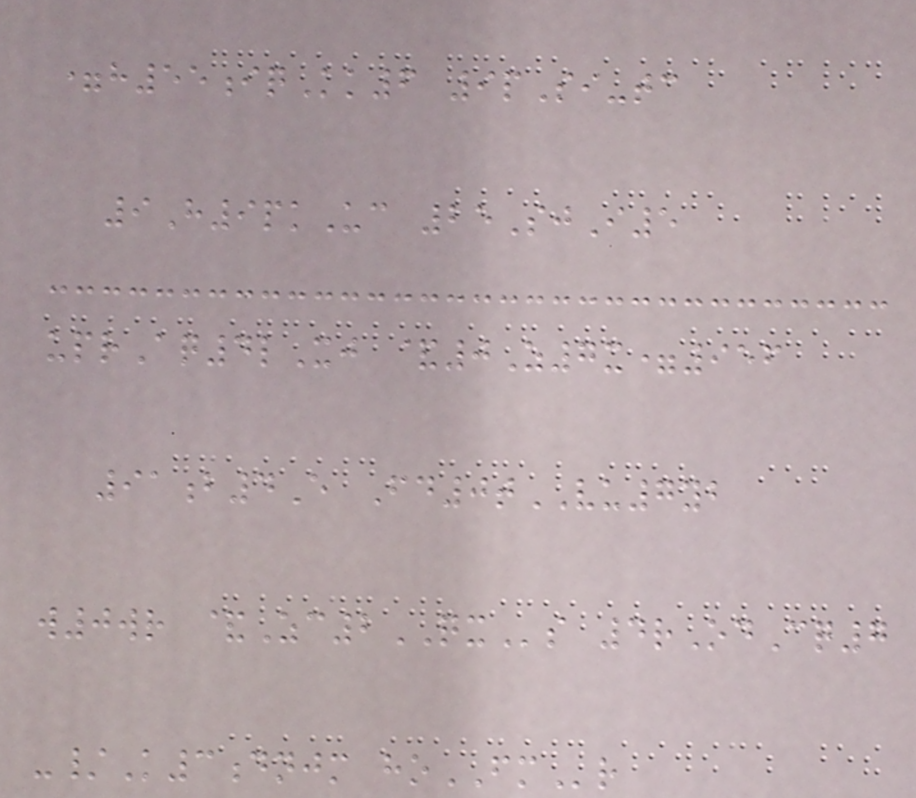=h55iqKk6 9pSi-tc
9H9pkUc 25SjI5
uprAq4lXj &0Z7x=956
91b4E Fd0tVU7yb
w0wr &Zc2QXs 4rOdCq7
-/K3dnjm hoFMr
